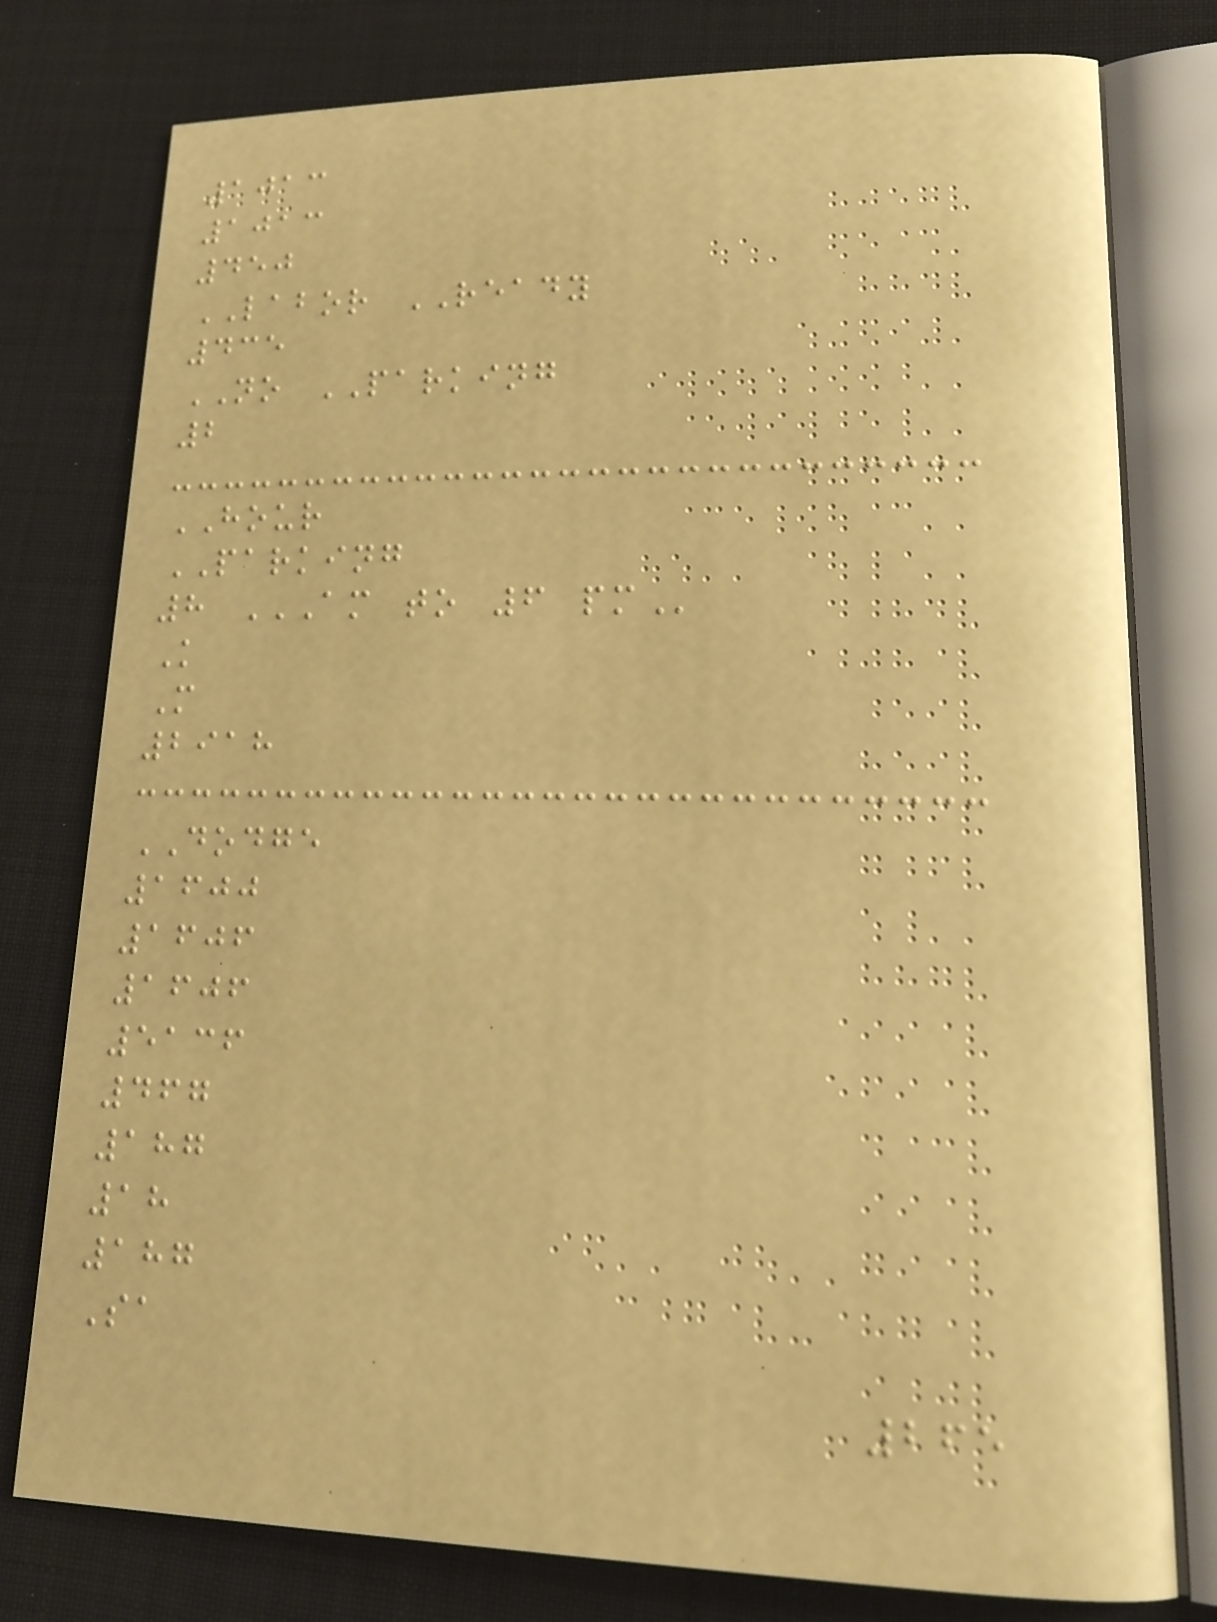1013
1013
450
LABOR READY
435
NO PARKING
2
HOUR
PARKING
8 AM TO 6 PM
K
M
2918
DODGE
1600
1606
1606
5136
467
187
18
187
Sa
265
